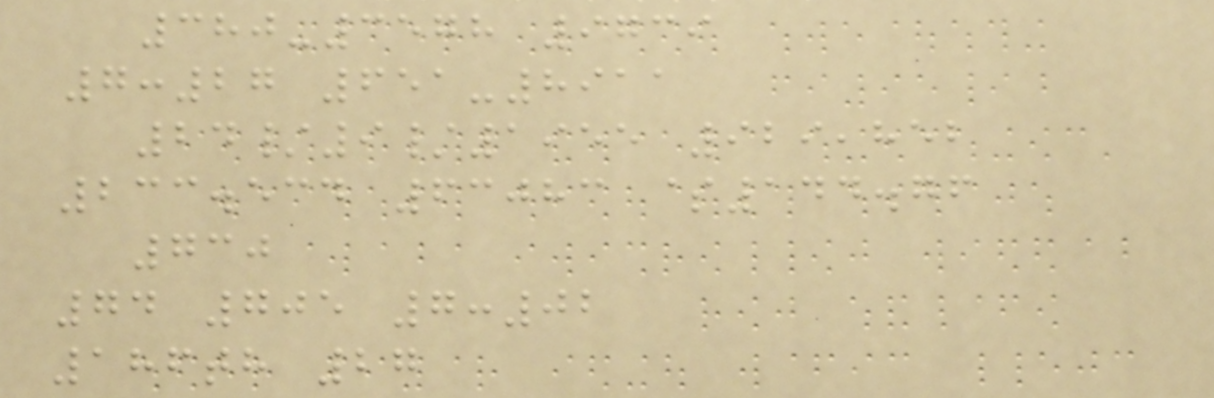380-3578 9739
7:27 651-8911
24/9/1955 929,852
233.534 63083 $144.76
730
74 705 7:02
186th 27
